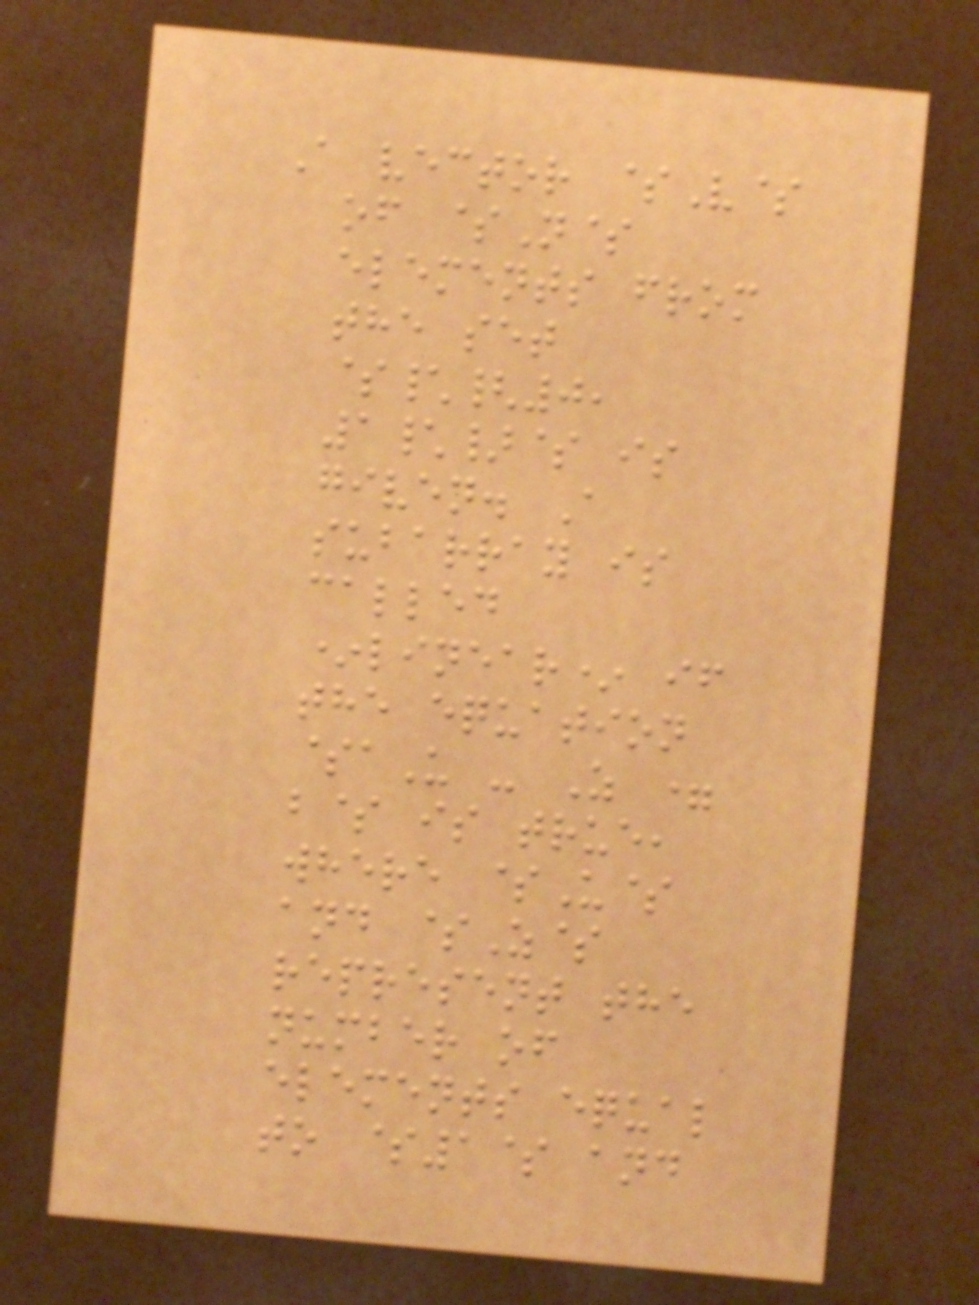A vector $V$
of $N$
elements from
the set
$\{0,
1\}$ is
given. A
subarray is
called
*linear* if
the equation
$aU - Z =
b$ is true,
where $U$
and $Z$
represent the
number of
elements equal
to $1$ and
